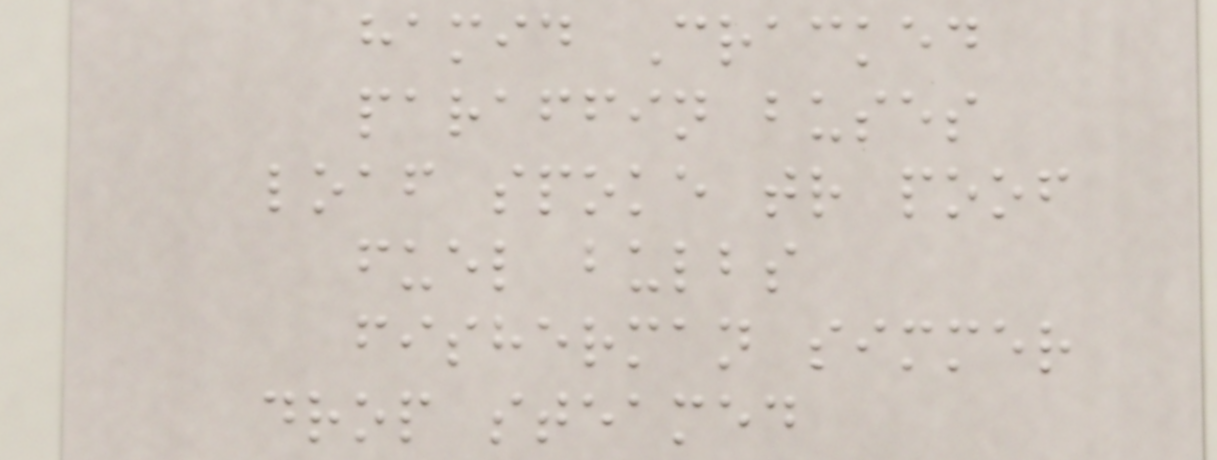hamid Cracked
paraffin buses
loaf spoke tr poof
fuel bulbs
fisherman simmer
drop steamed
